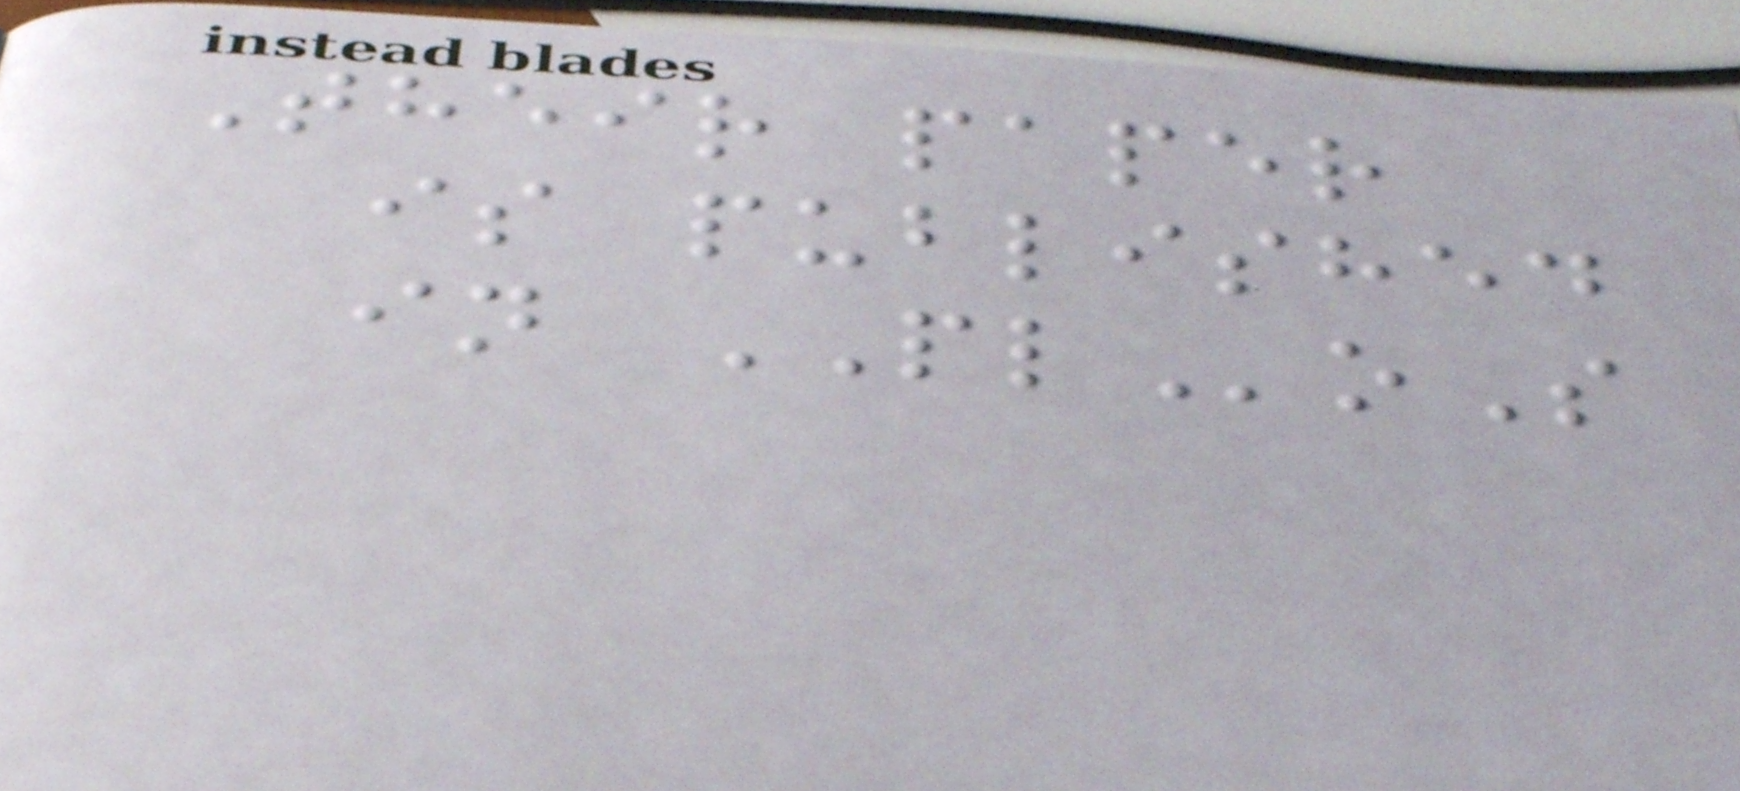Their paper
is published
in PLoS
